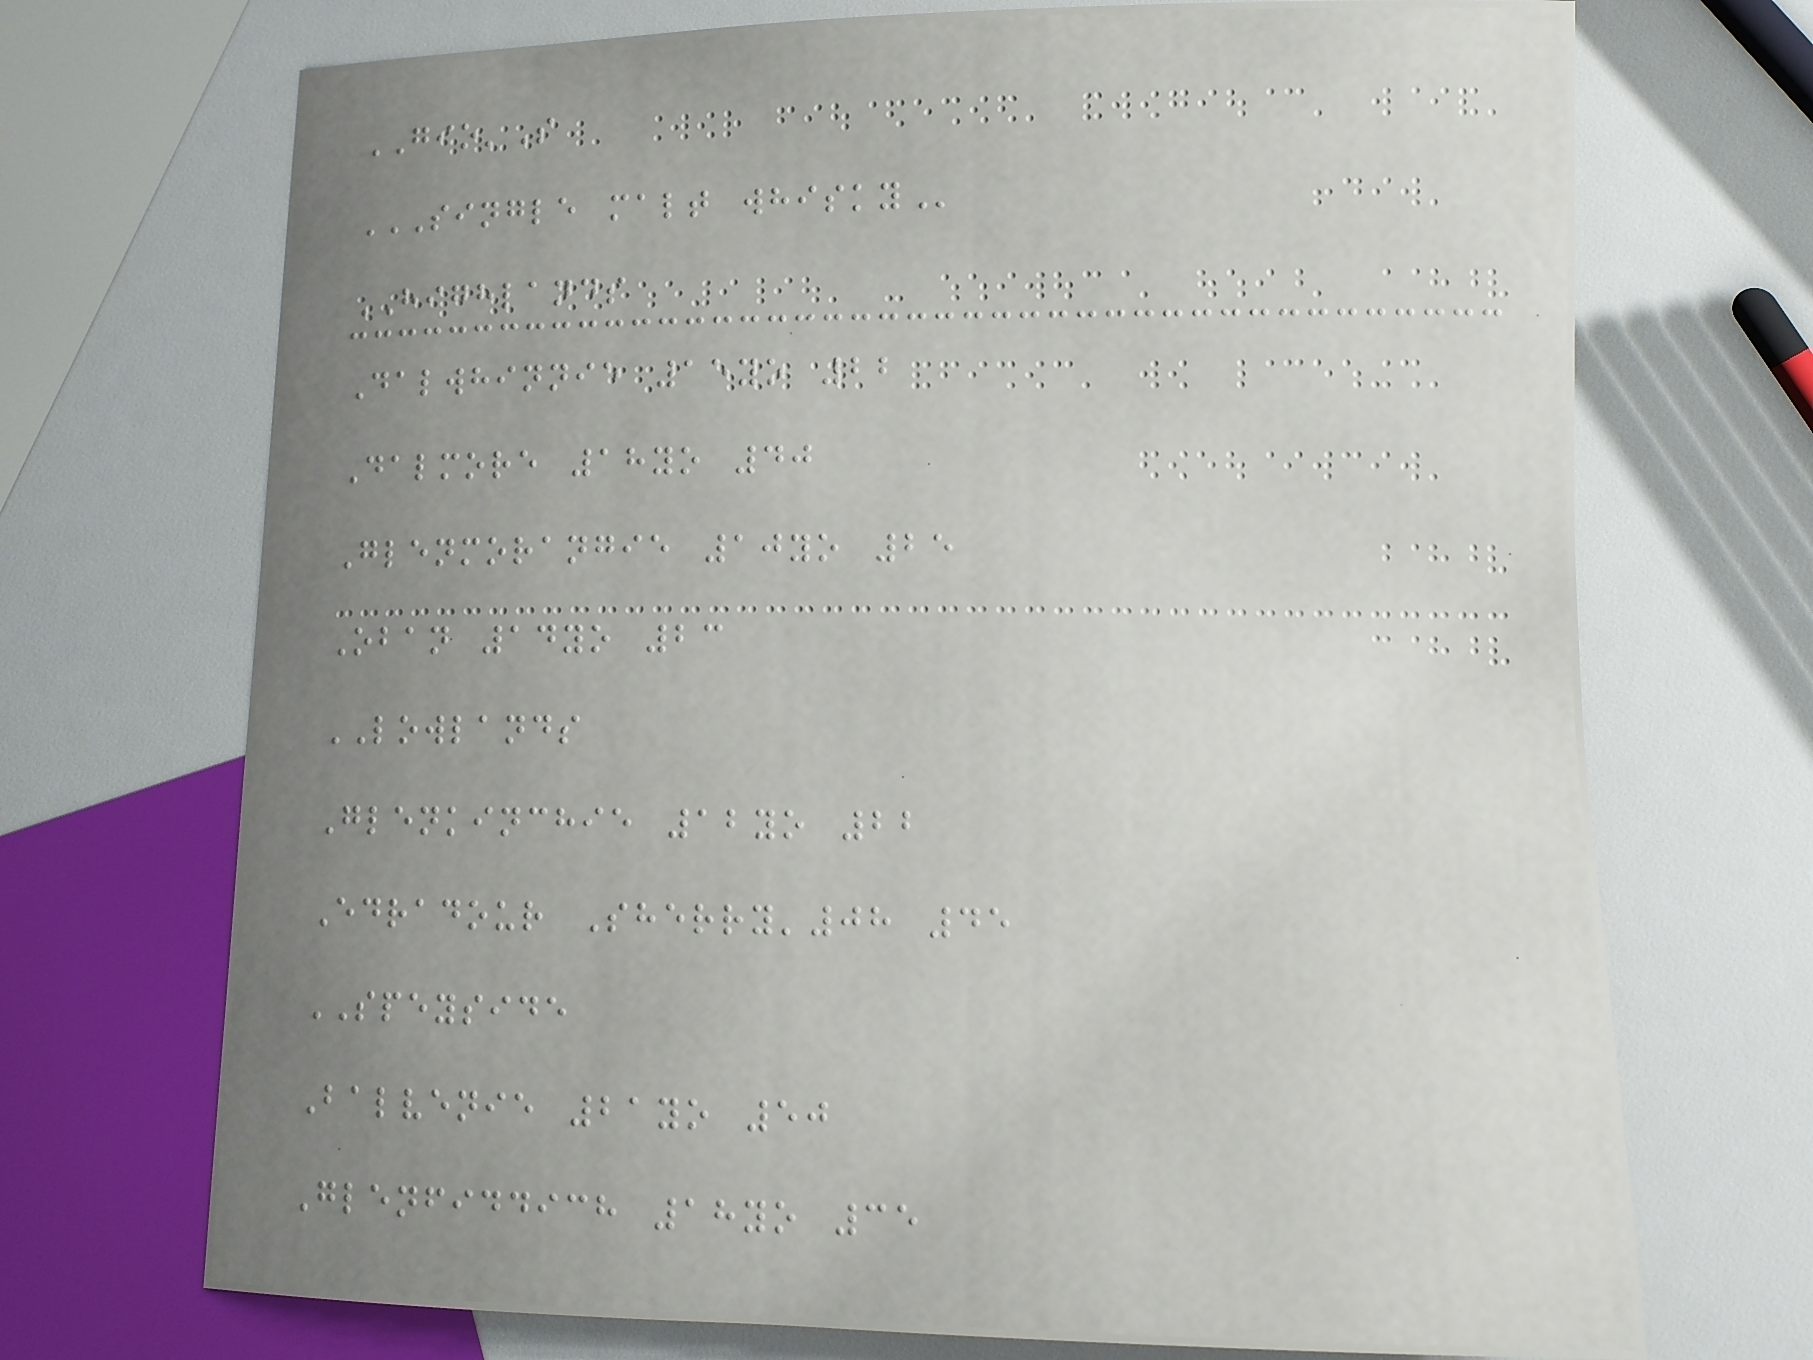GIO'S
SINGLE MALT WHISKY
HIGHLANDS
Dalwhinnie 15yo 22
Dalmore 18yo 40
Glenmorangie 10yo 25
Oban 14yo 23
LOWLANDS
Glenkinchie 12yo 22
Edradour Sherry'08 45
SPEYSIDE
Balvenie 21yo 50
Glenfiddich 18yo 35
